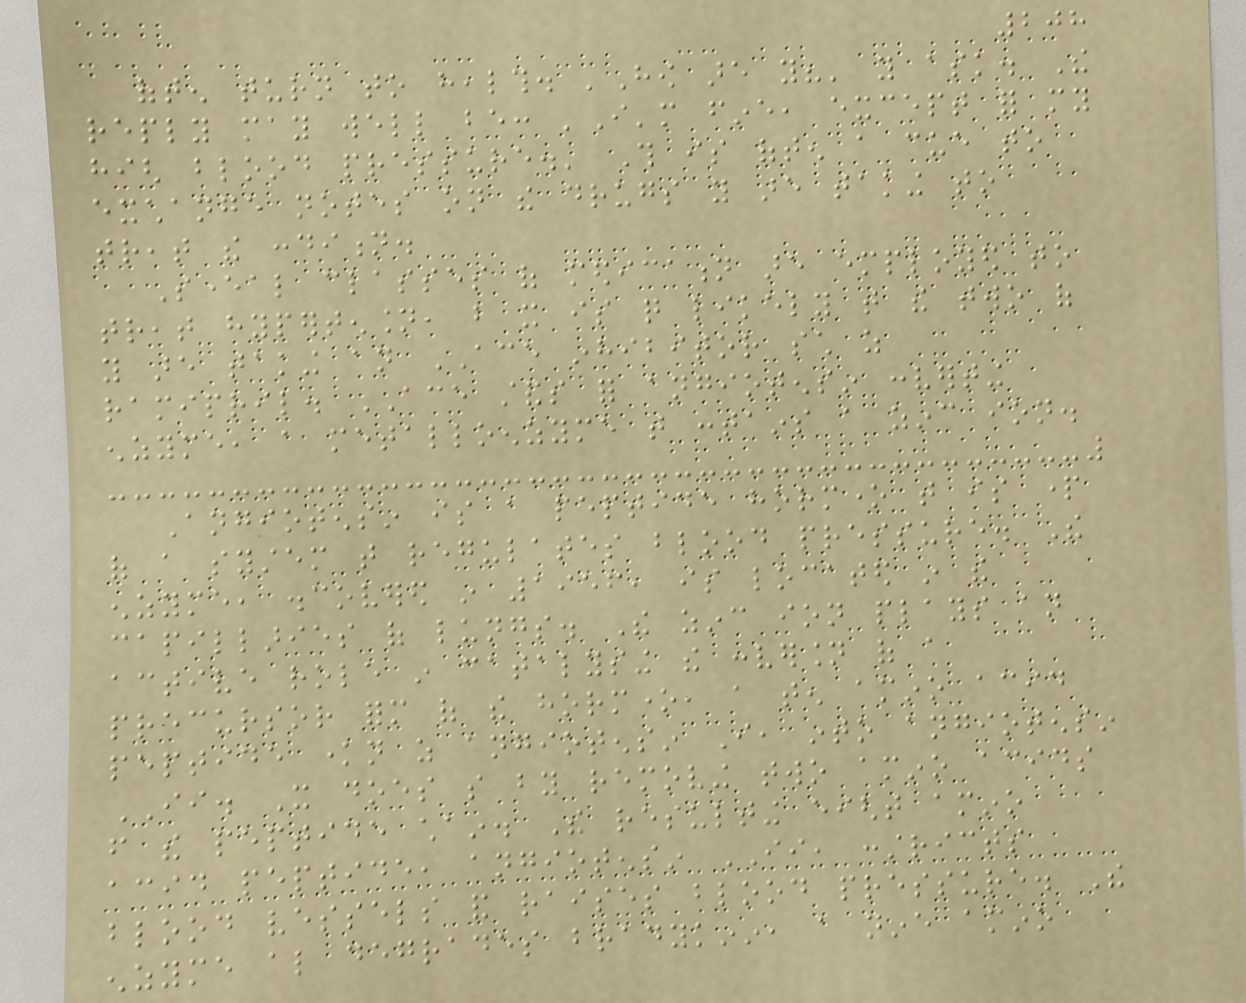208
often turn to health. 'How are you?' you ask. The
reply may well be: 'I'm fine, except for my
high blood pressure.' This is often a cue to
exchange notes on the drugs you are taking to
treat the condition.
Several classes of medication are employed to
treat hypertension, but it is quite likely that the two of
you are taking an ACE inhibitor such as
ramipril. ACE stands for angiotensin converting
enzyme, a metalloenzyme that contains a zinc ion.
Angiotensin is a peptide hormone that is part
of a system that regulates blood pressure. The
enzyme, discovered in 1956, is located in the
capillaries of lungs. The zinc ion plays an
active role in catalysing the conversion of a
precursor form of the hormone, a ten amino acid
peptide known as angiotensin I, into angiotensin
II. It does so by removing two amino acids
from the peptide chain. The resulting eight amino
acid peptide, angiotensin II, constricts
blood vessels and raises blood pressure. The
enzyme also degrades bradykinin, a nine amino
